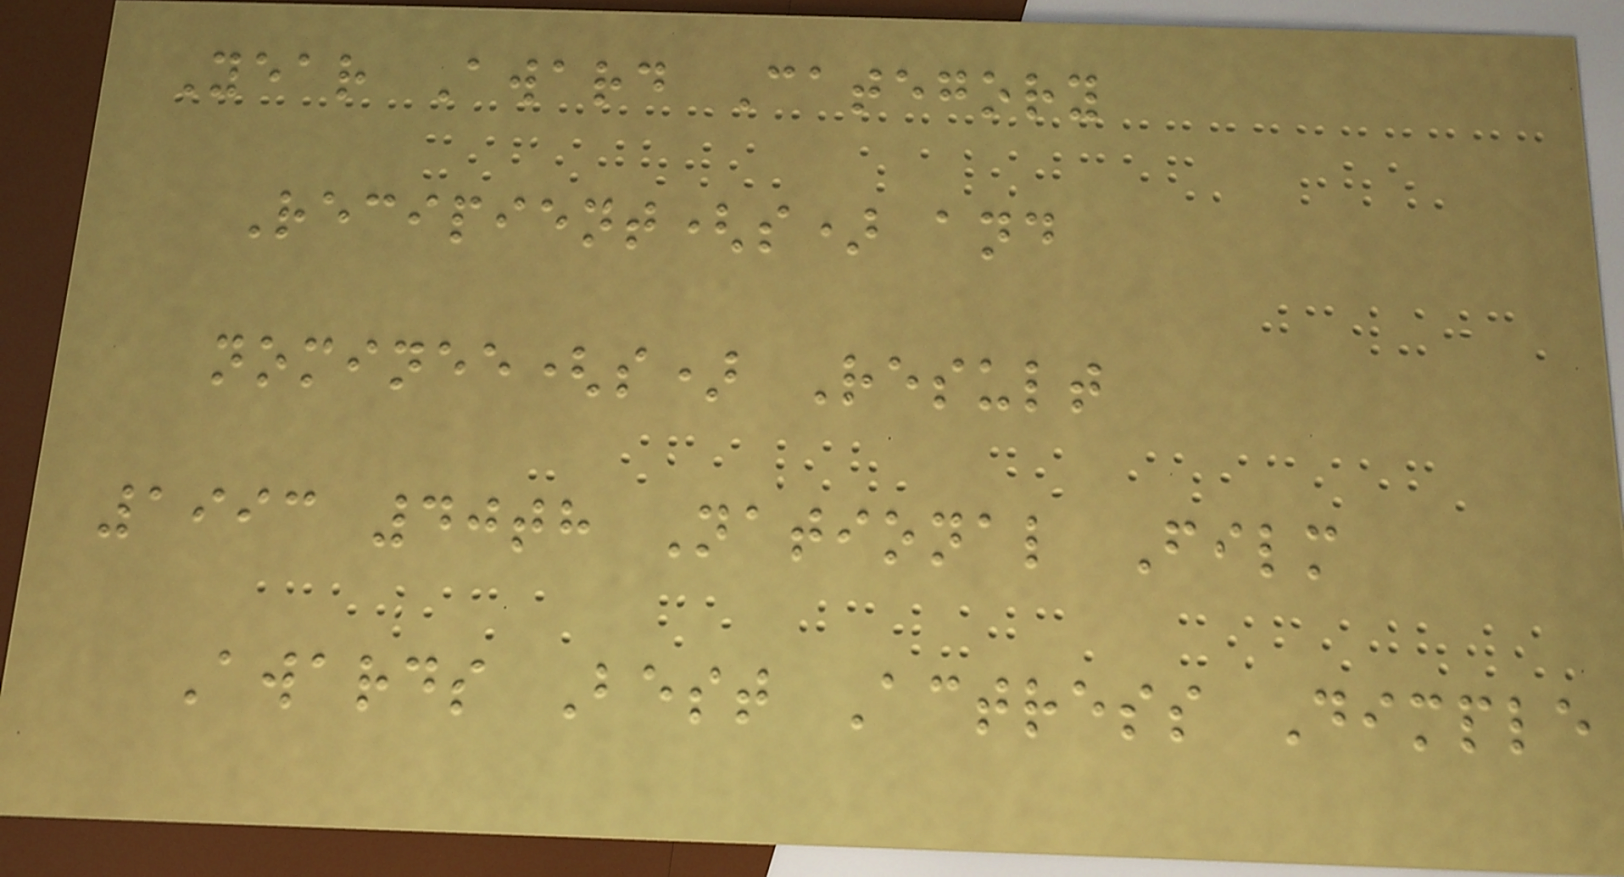Year Award Category
Recipient(s) and
nominee(s) Result
1993 40th National Film
Awards Best Actress Dimple
